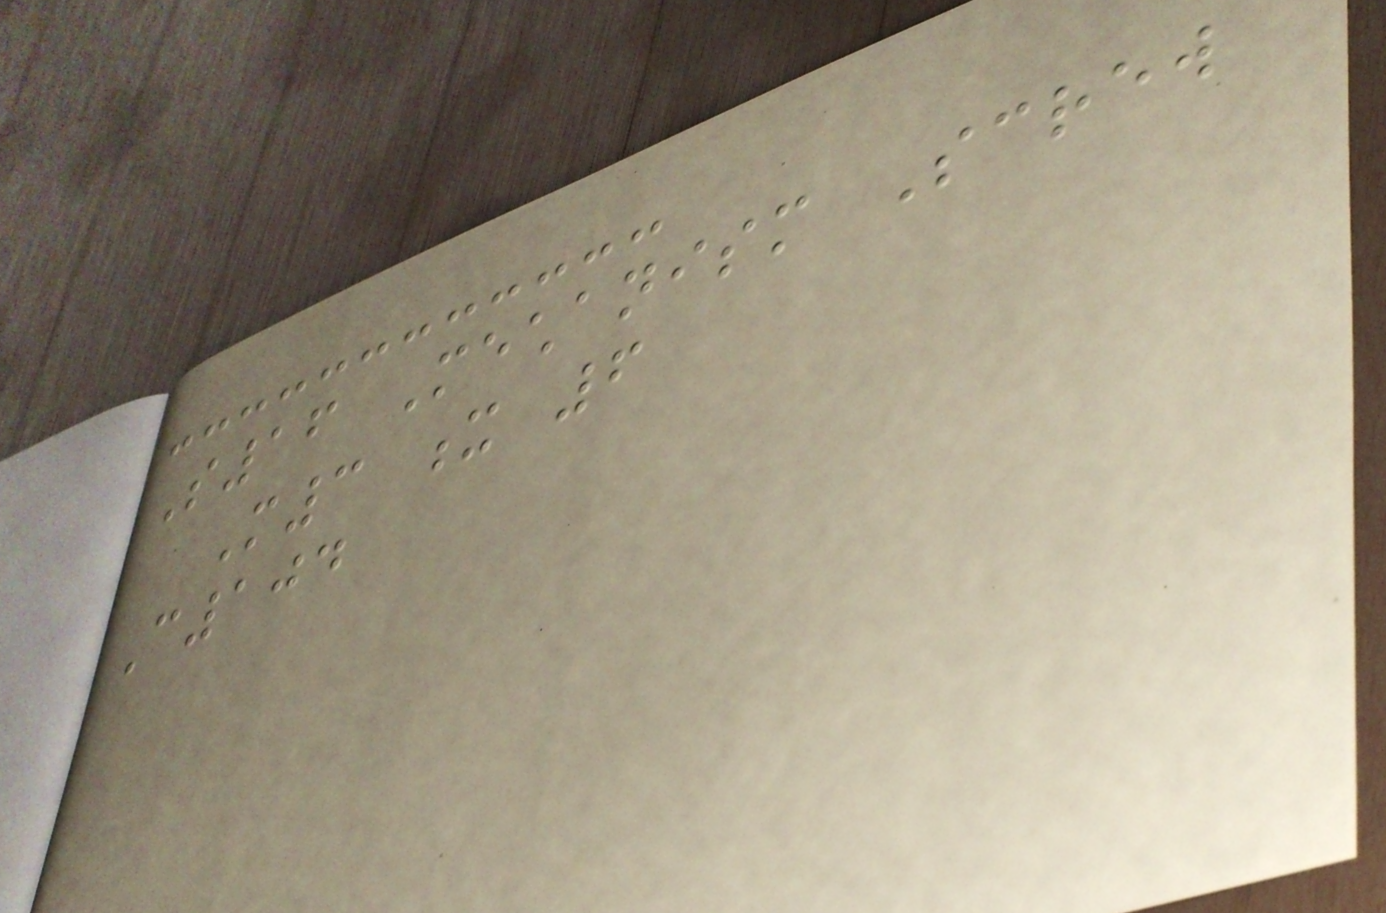S16 Mechanism Screw
M3 x 6
C104
